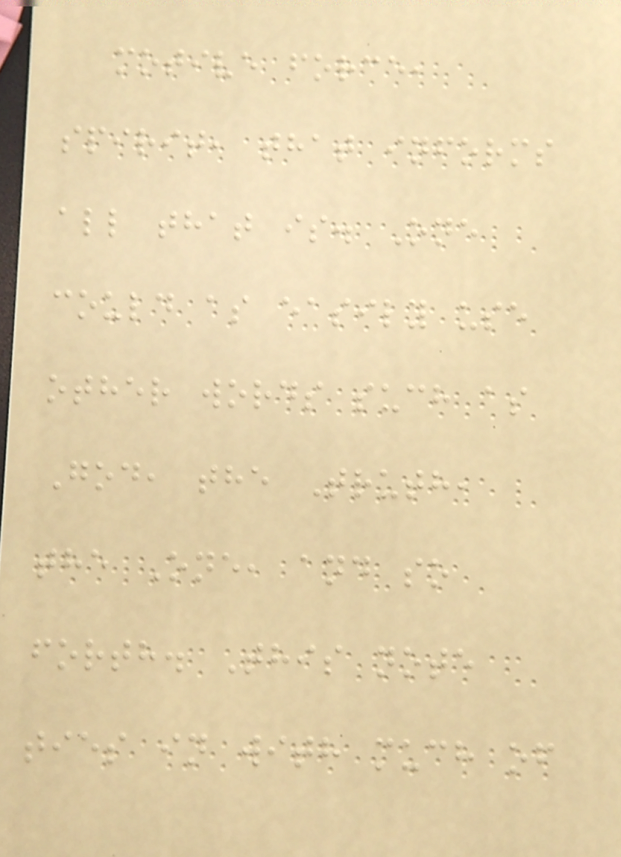motive force,
spirit, that informs
all that is. One
could as easily use
other words such as
God, the Truth,
the One, and so
forth. This note
ties in with much of
